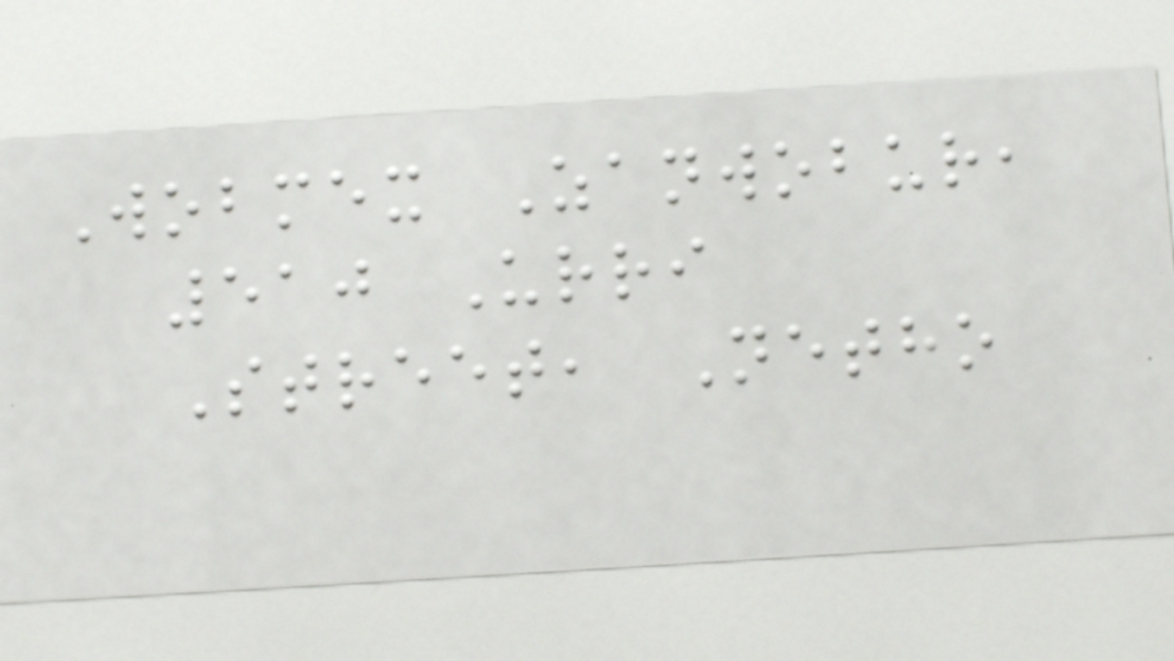Wobmex Zanwobur,
510 Urri
Street, Netho
